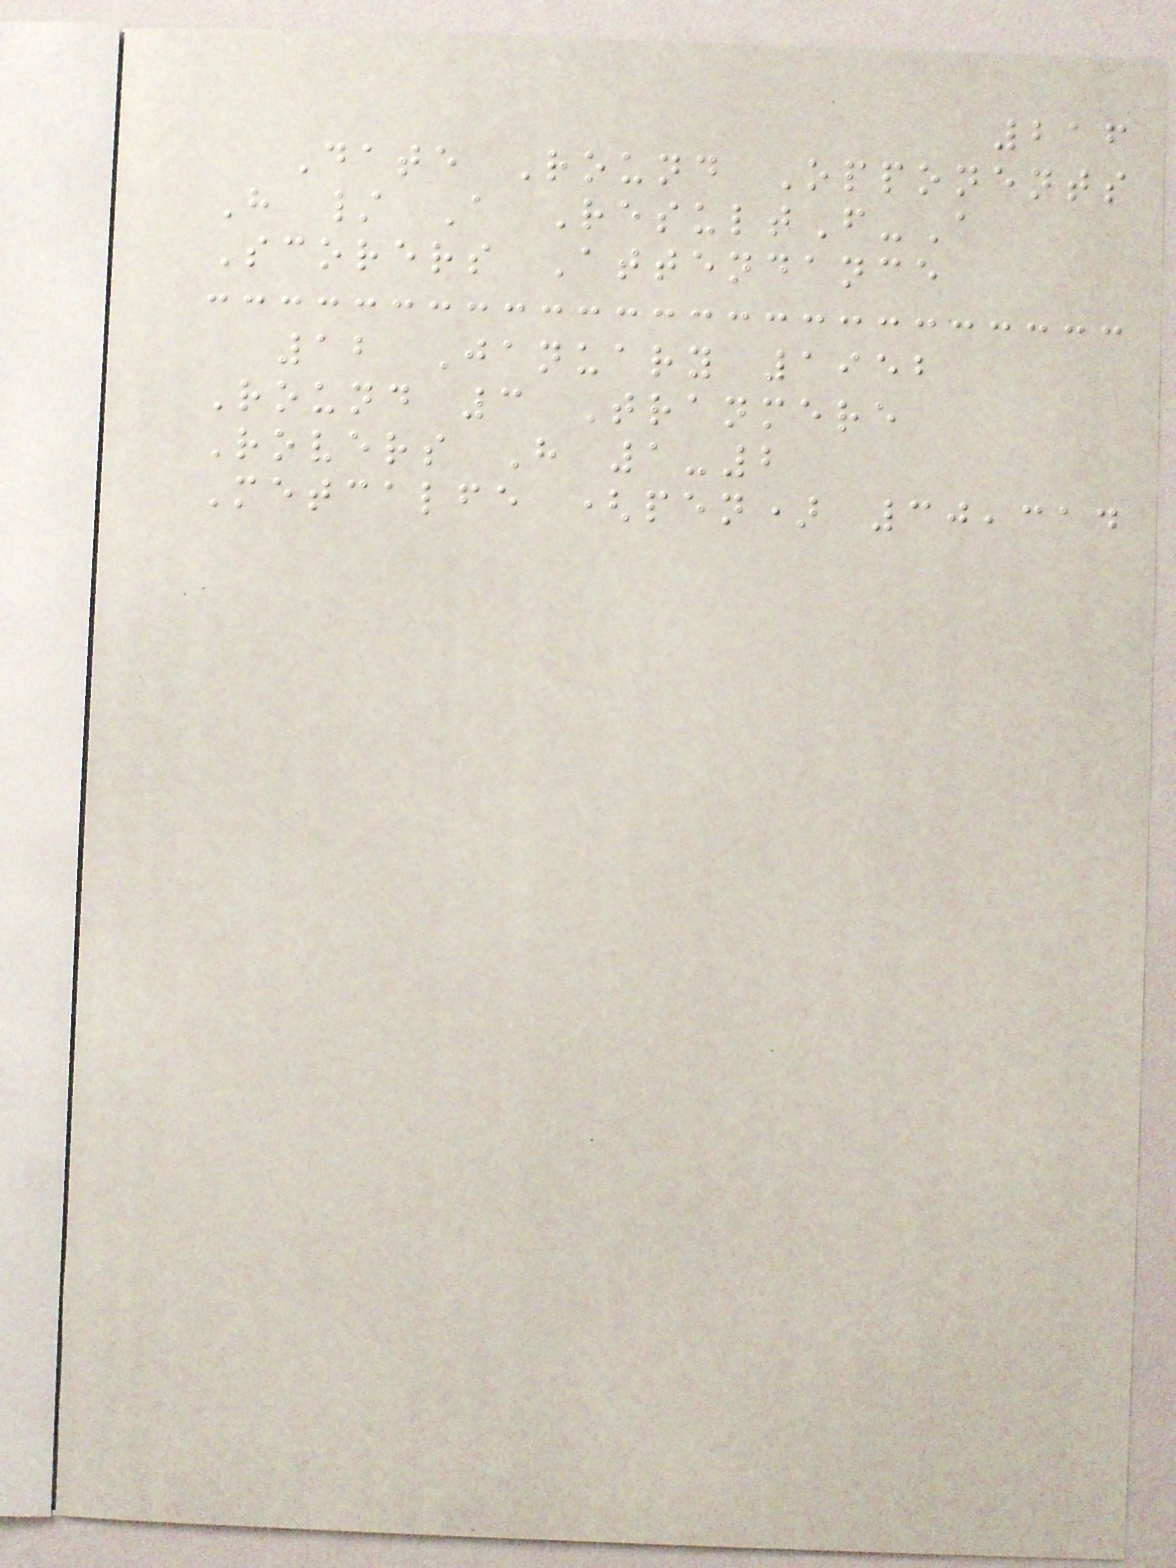216
Date Round Opponents
H / A ResultF-A
Scorers Attendance
12 January 1952
Round 3 Tranmere
Rovers H 1-2
Metcalfe (pen) 30,314
